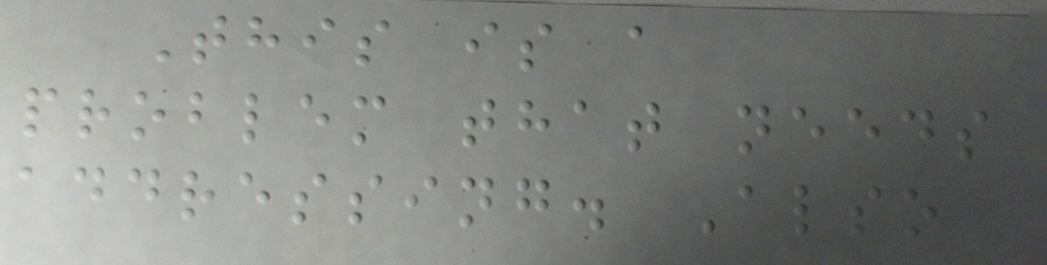This is a
problem that needs
addressing. Also
